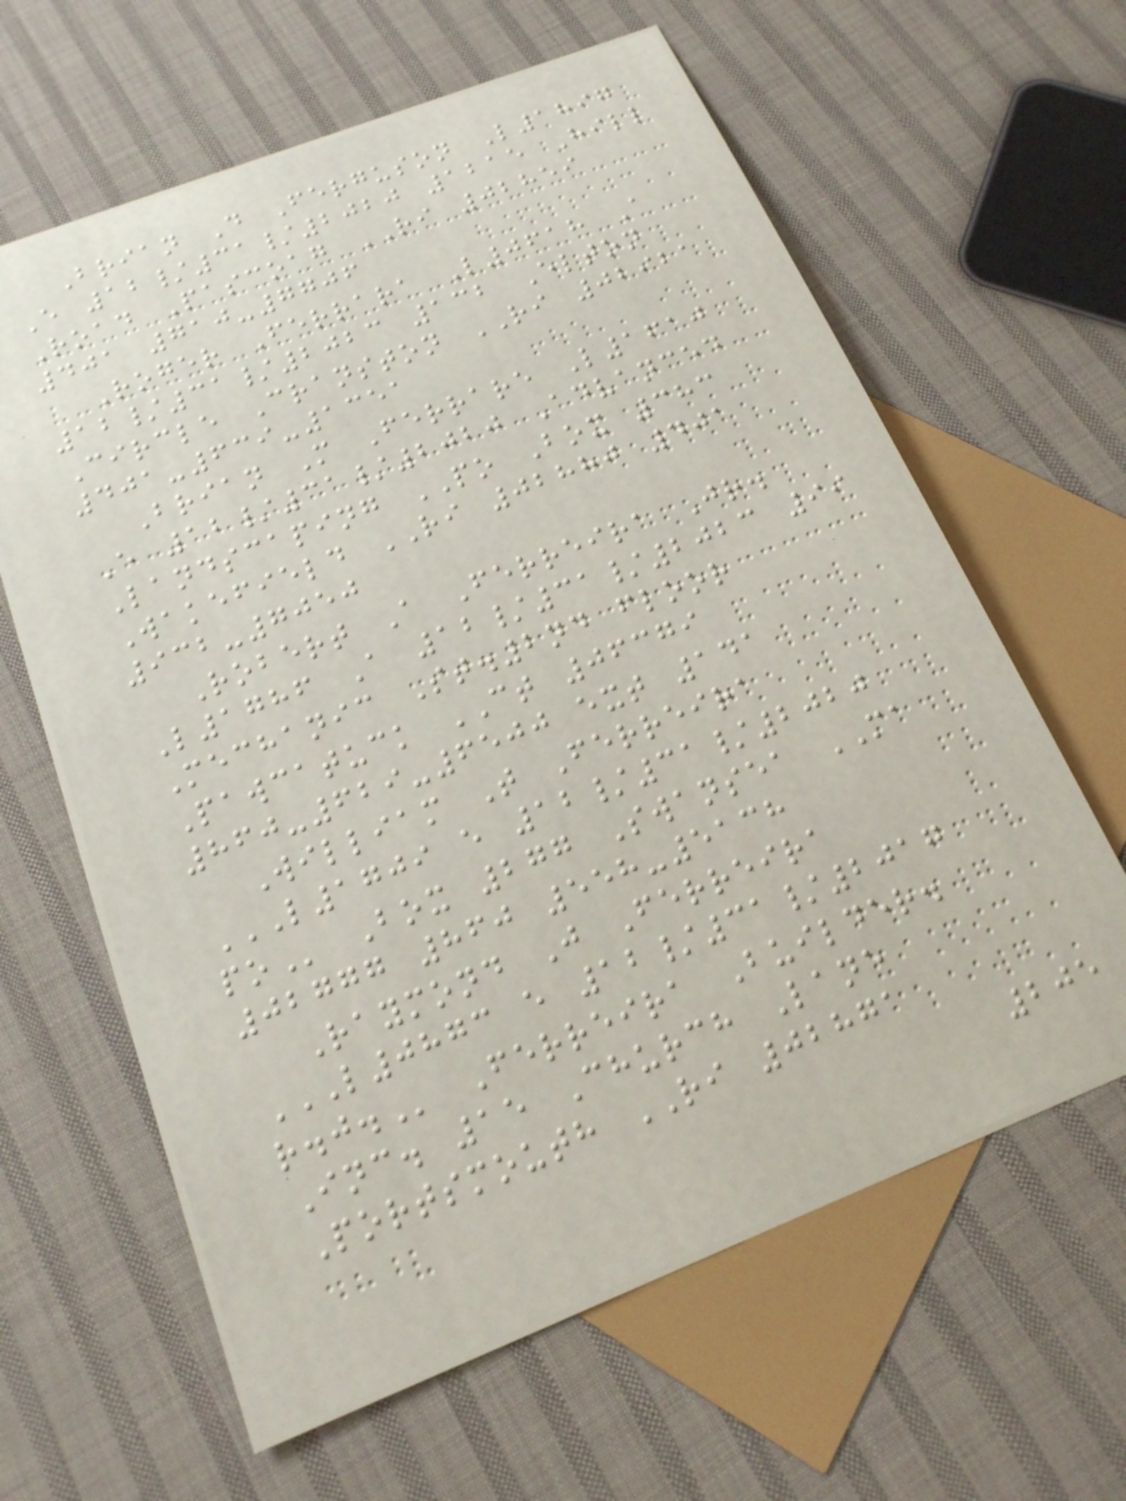Brian D Ferguson L1897
E 12/31/2020 1215 Hill
Road Pascoag RI 02859
401 710-7706
Roger Ferrara L0618 A
12/31/2023 132 Elton
Circle Cranston RI 02921
401-639-1351
Brian M Ferrare L1610
E 12/31/2020 Advanced
Landscaping PO Box 383
Wakefield RI 02880 401
932-7050
Robert A Ferreira Jr.
L1786 A 12/31/2023 99
Mechanic St.2nd floor
Pawcatuck CT 06379
860-629-6500 ext 141
William T Ferreira
L1709 E 12/31/2020
PO Box 277 Swansea MA
02777 860 558-5138
Raymond J Ferreira
L0873 E 12/31/2017
R.J. Ferreira Builder.
Inc. 15 Church Lane
Portsmouth RI 02871
205
